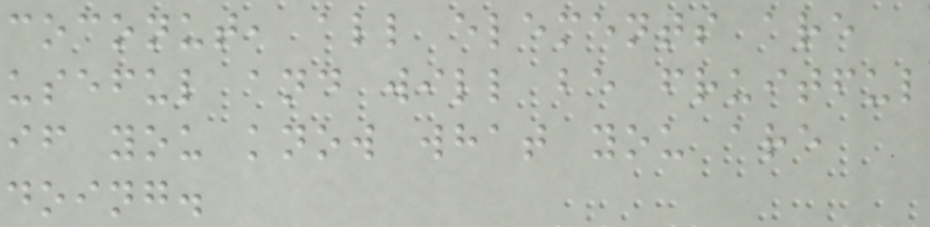coconut, all elements are
useful and will be fruitful
if you know what you are
doing.
